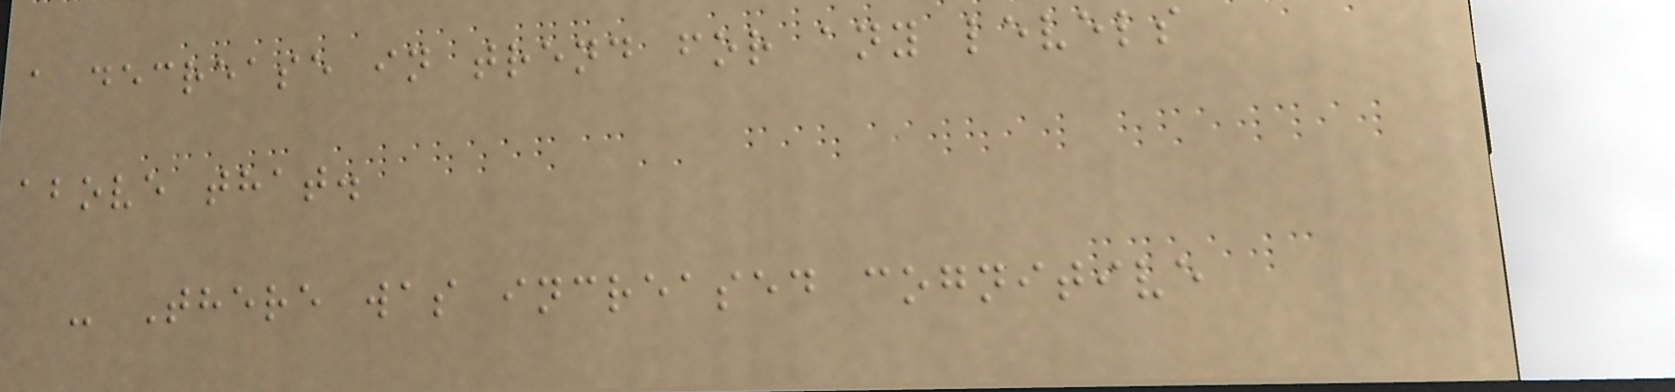a decrease in trend for any levels
above that.
- There was increased cognitive
